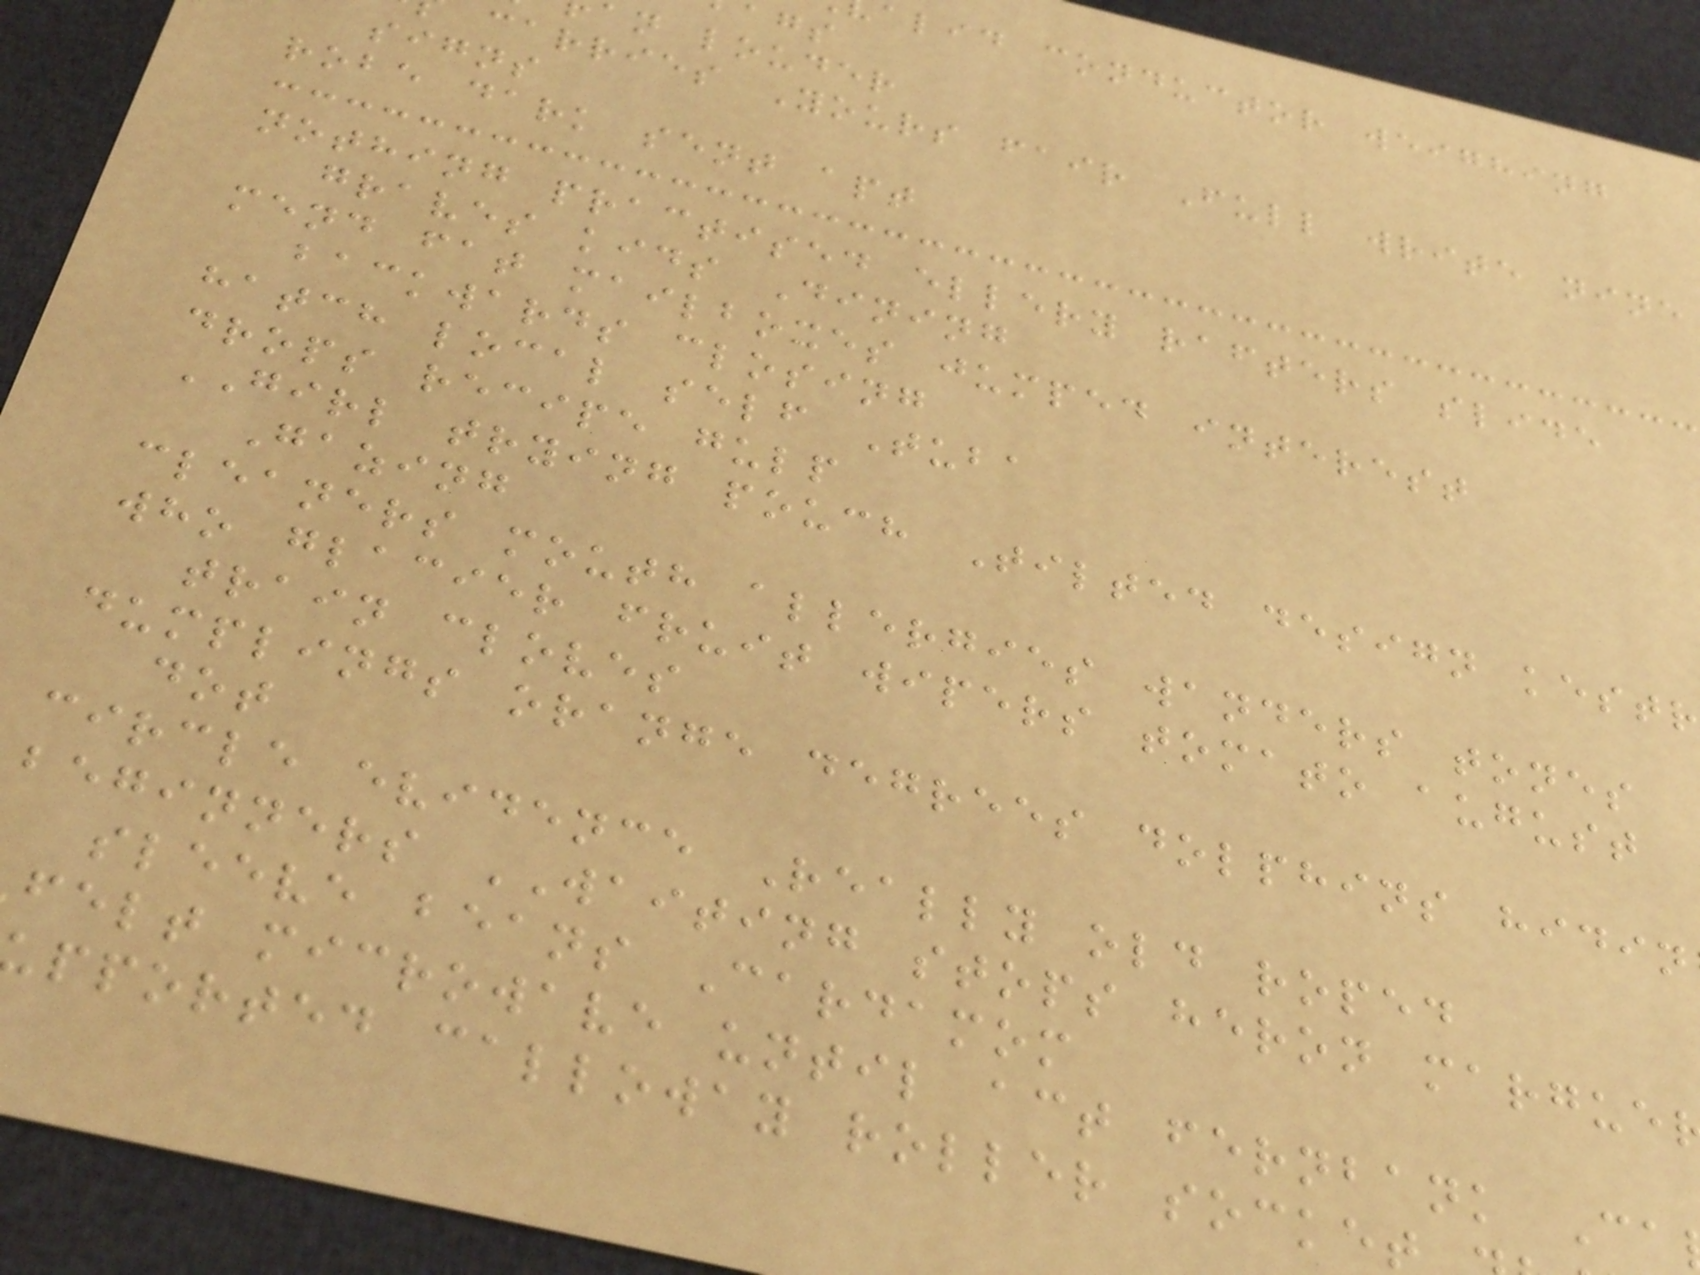alid conductor weighing
an louder
carries Yours fair Full write nine
signs
robe dark sent apt
nothing practised ellery rafters slide
graves kids Dining
mend fat mailboxes jumped interest
backwards closing
hatch local self Tuba
drops recipe gulp
GIRL trying pouch Tilted design kestr
Gazing
cleaners mouth allergies wanders tones
who glacier fruit wipers tomato august
train cloves
dumplings orange degrees dolphins hidin
dot
circle evidence Really old roped
beginners WAITING stops heron margue
sleeve beans Cardamom
felt microwave until act fernbank Ca
pported calloway roller socket
